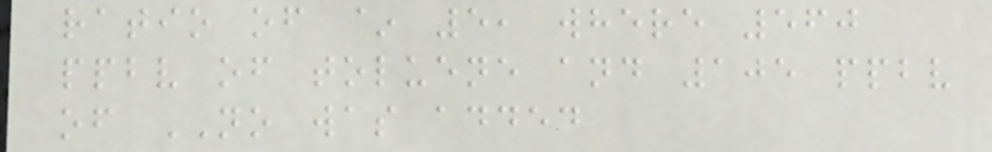ratio of ~ 5, where 560
ppbv of toluene and 105 ppbv
of NO was added
